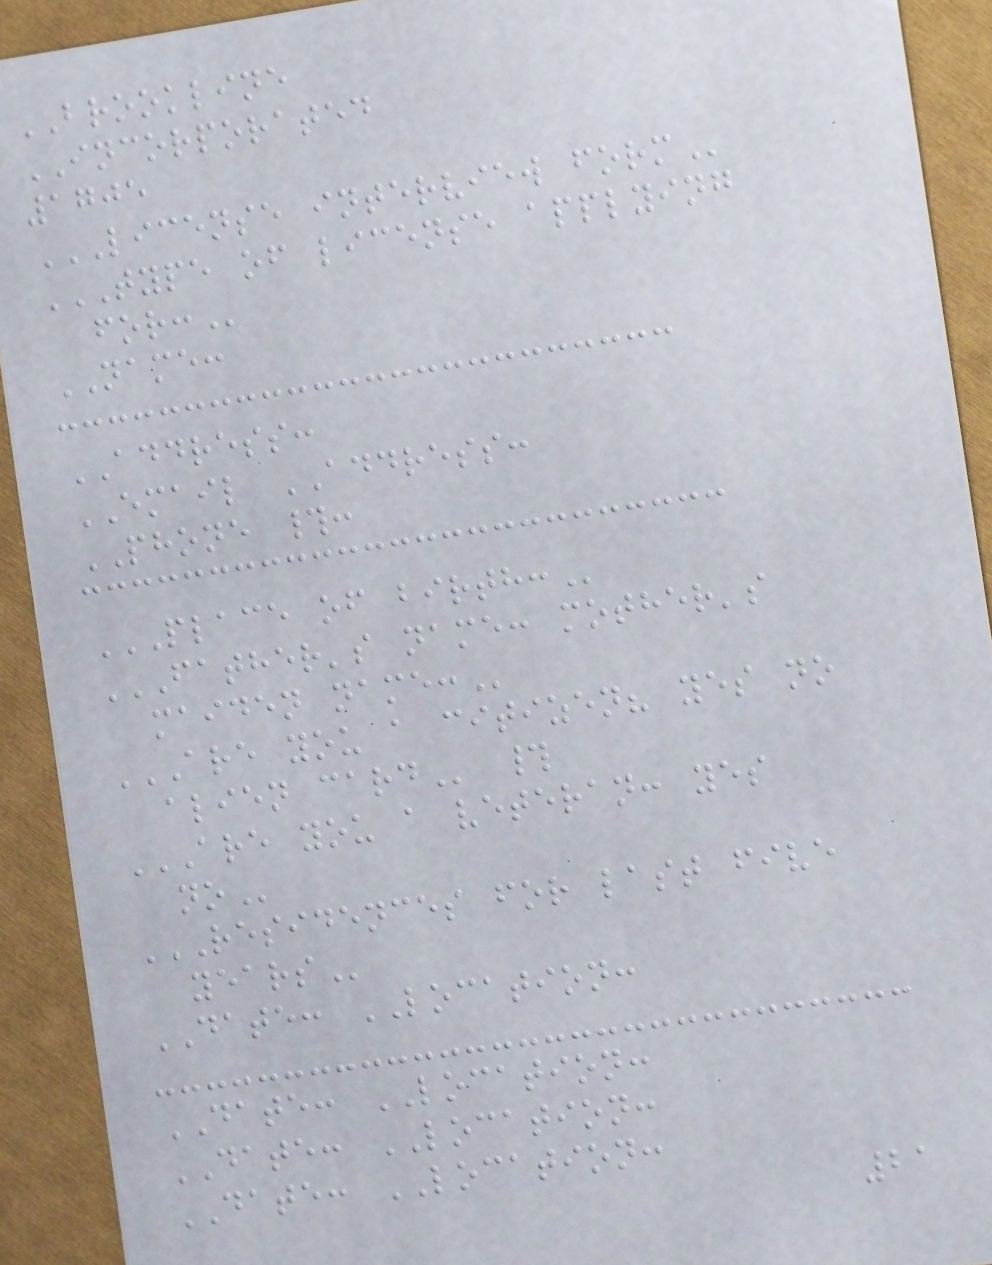BROOKLINE
INCORPORATED
1705
LICENSE INTERVIEW FORM
TYPE OF LICENSE APPLYING
FOR:
NAME:
ADDRESS:
EMAIL ADDRESS:
PHONE #:
PLACE OF BIRTH:
FATHER'S NAME: MOTHER'S
MAIDEN NAME:
ARE YOU A CITIZEN? YES NO
ALIEN CARD #
ARE YOU A VETERAN: YES
NO
RESIDENCES FOR LAST FIVE
YEARS
DATE: LOCATION:
DATE: LOCATION:
DATE: LOCATION:
DATE: LOCATION:
21
